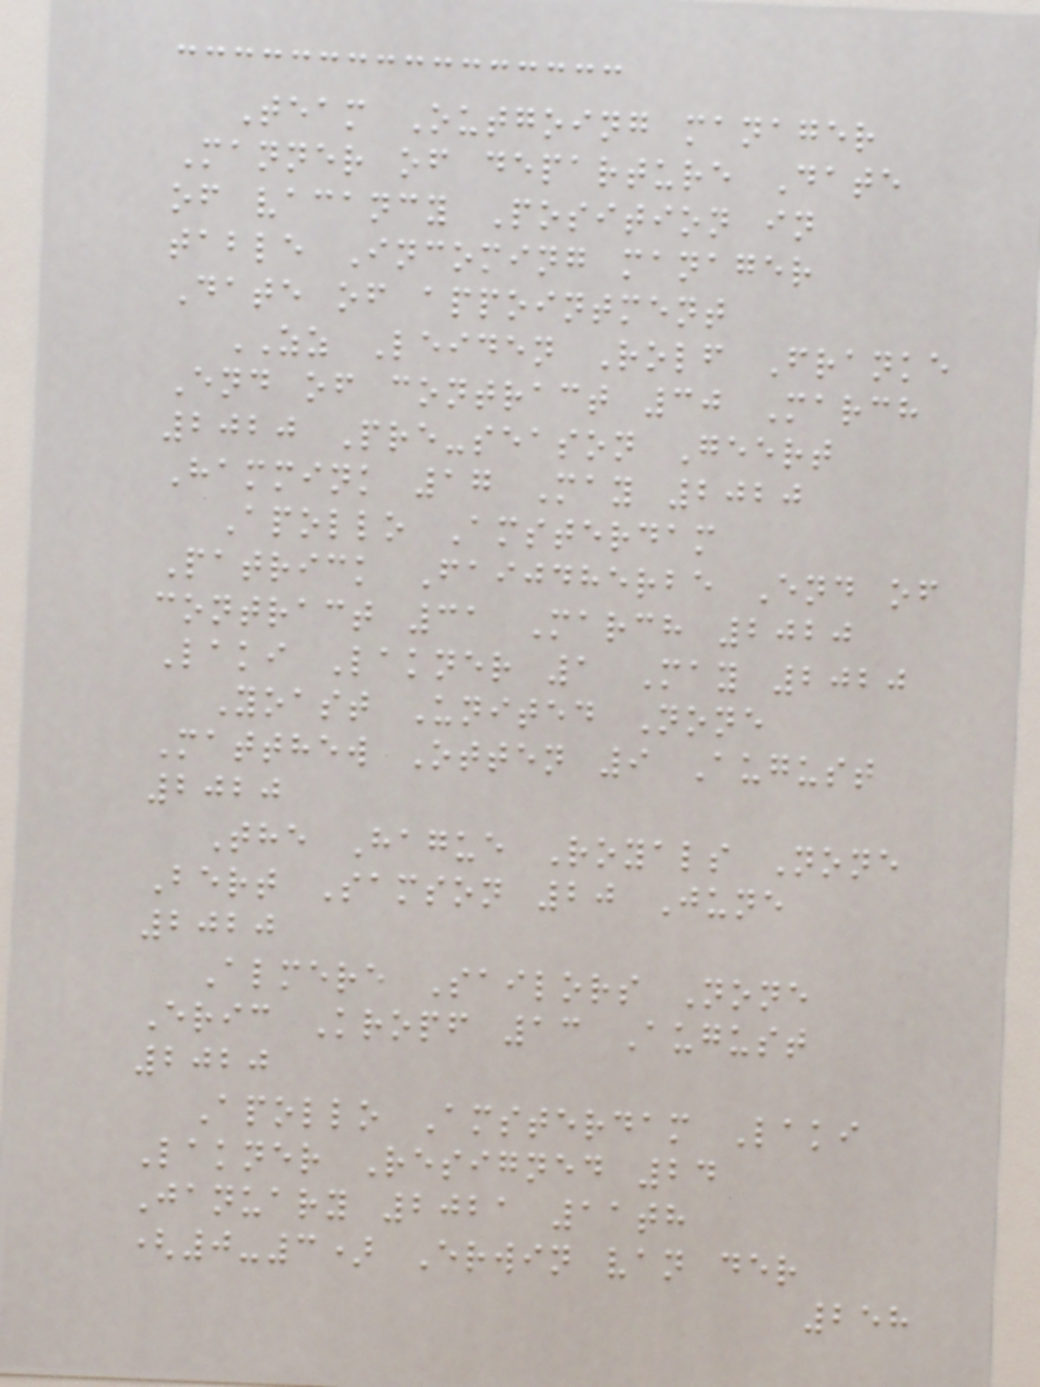Team Outgoing manager
Manner of departure Date
of vacancy Position in
table Incoming manager
Date of appointment
ZZ Leiden Rolf Franke
End of contract 30 March
2020 Pre-season Geert
Hammink 17 May 2020
Apollo Amsterdam
Patrick Faijdherbe End of
contract 31 March 2020
Laki Lakner 1 May 2020
Yoast United None
Matthew Otten 9 August
2020
The Hague Royals None
Bert Samson 20 June
2020
Almere Sailors None
Eric Kropf 13 August
2020
Apollo Amsterdam Laki
Lakner Resigned 24
January 2021 11th
(0-3) Erwin van der
258
